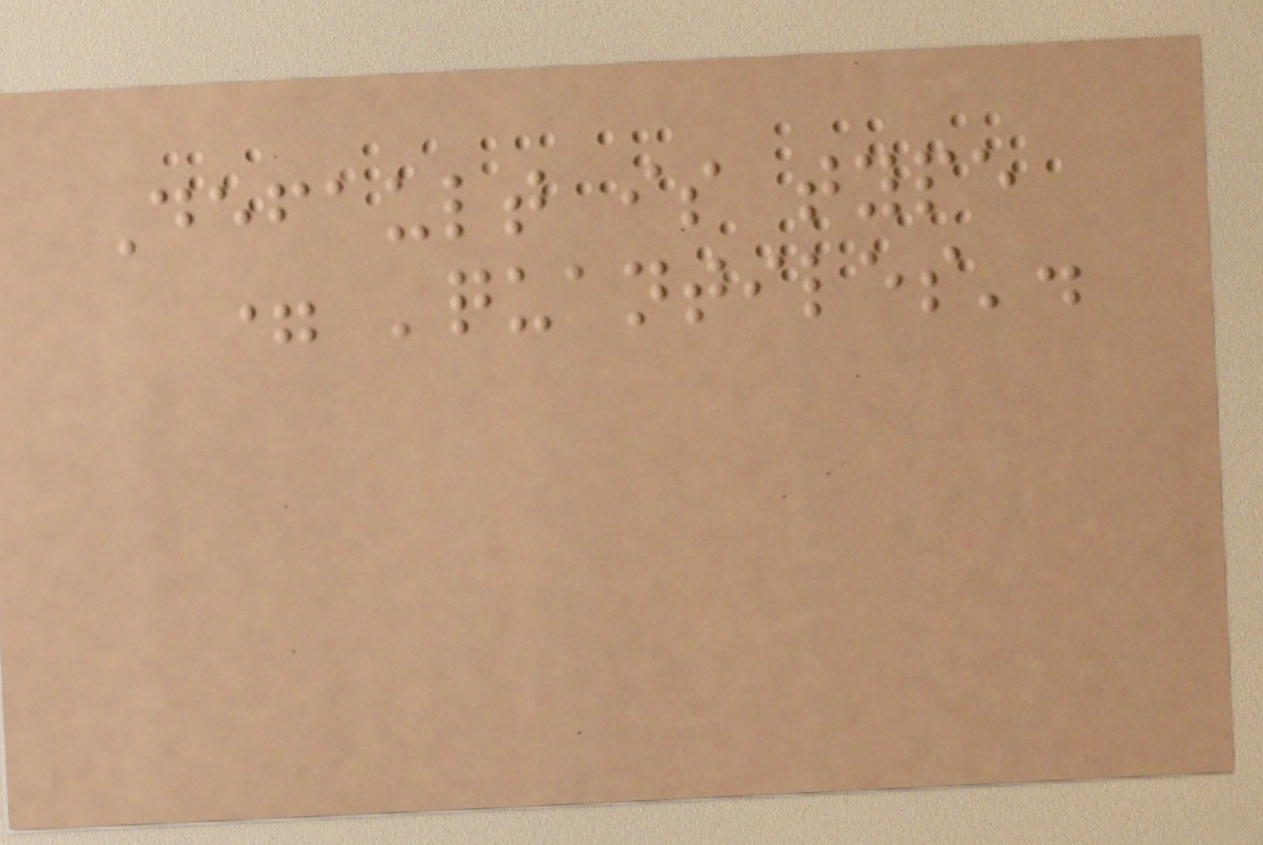Default is type
= 'quantiles'.
